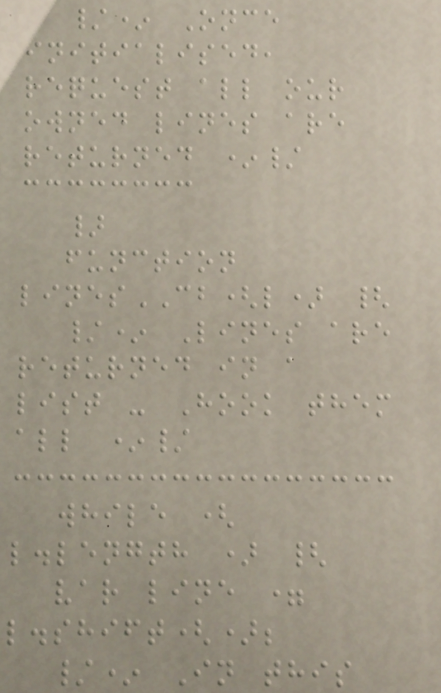/* Once
initialised,
request all our
owned lines are
returned */
}
function
linesCB(l) {
/* Lines are
returned in a
list - Hook them
all */
while (
l.length ) {
var line =
l.shift();
/* In this
